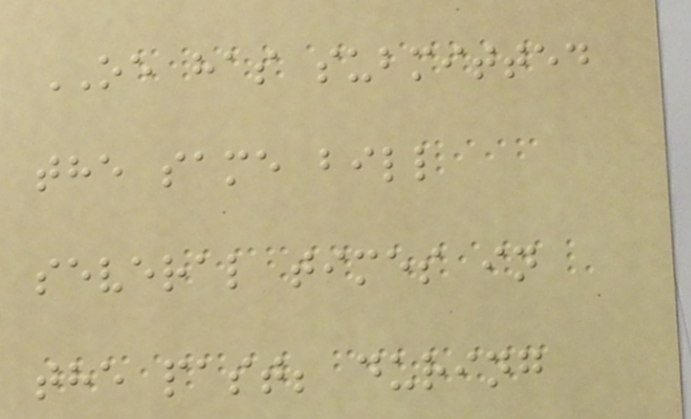OE has submitted
the same bill
several times in
the past; during
